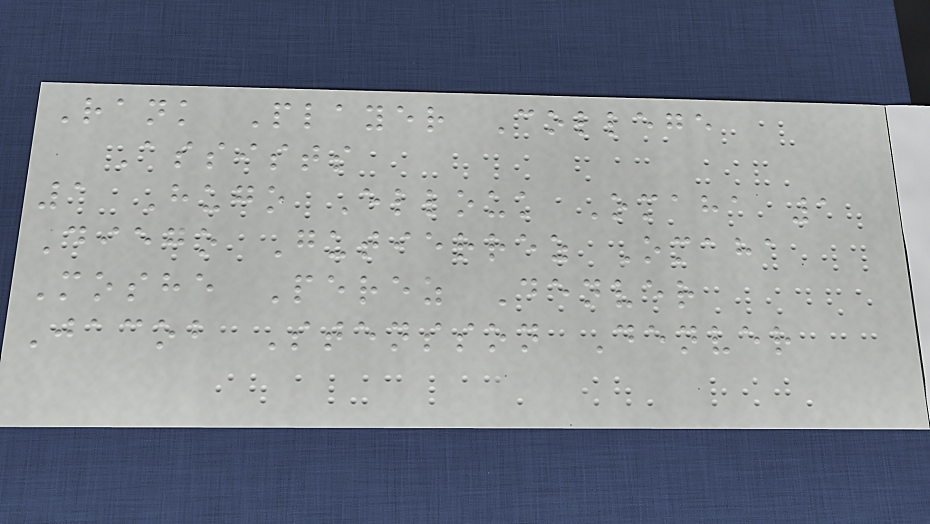Rank Player College
Assists
1 Hugo Ellouk Omaha 1
Diego Gutierrez Omaha
Moshe Perez Denver
Jacob Stensson Denver
